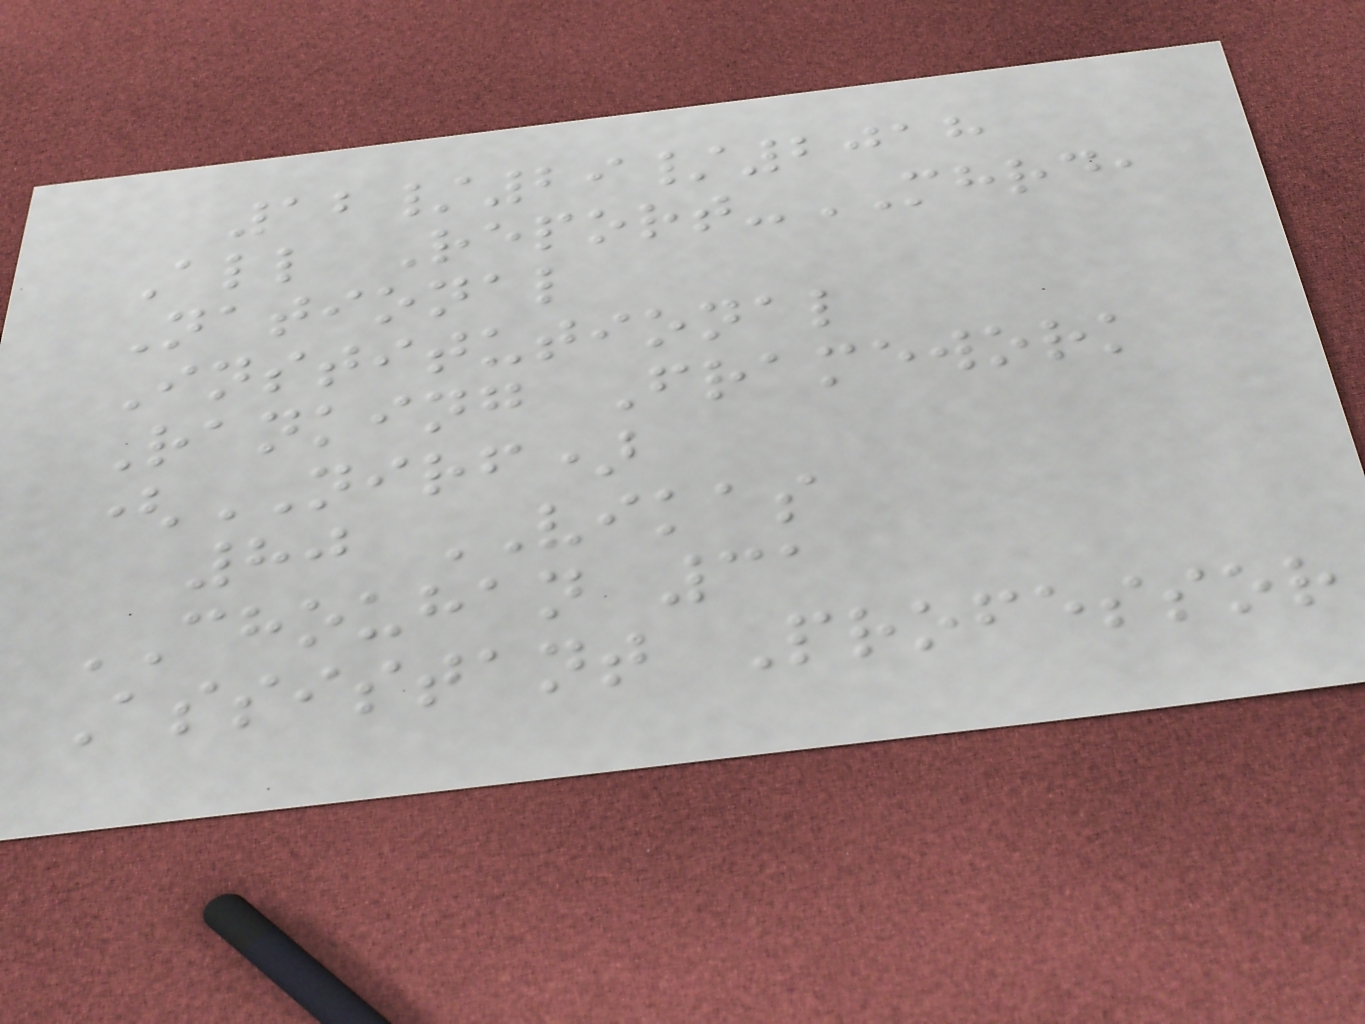12/29/2018
All Report-MHRD,
National
Institutional
Ranking Framework
(NIRF)
80 VIKAS
CHOUHAN 31
Assistant Professor
